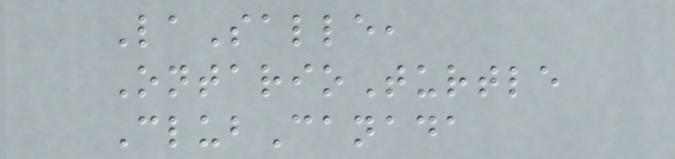LaSalle,
OntarioTurtle
ClubCanada
